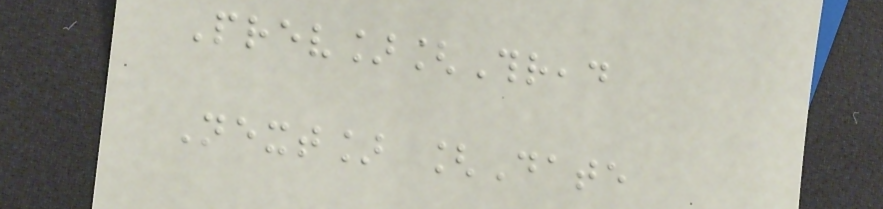Prev][Thread
Next] [Date
